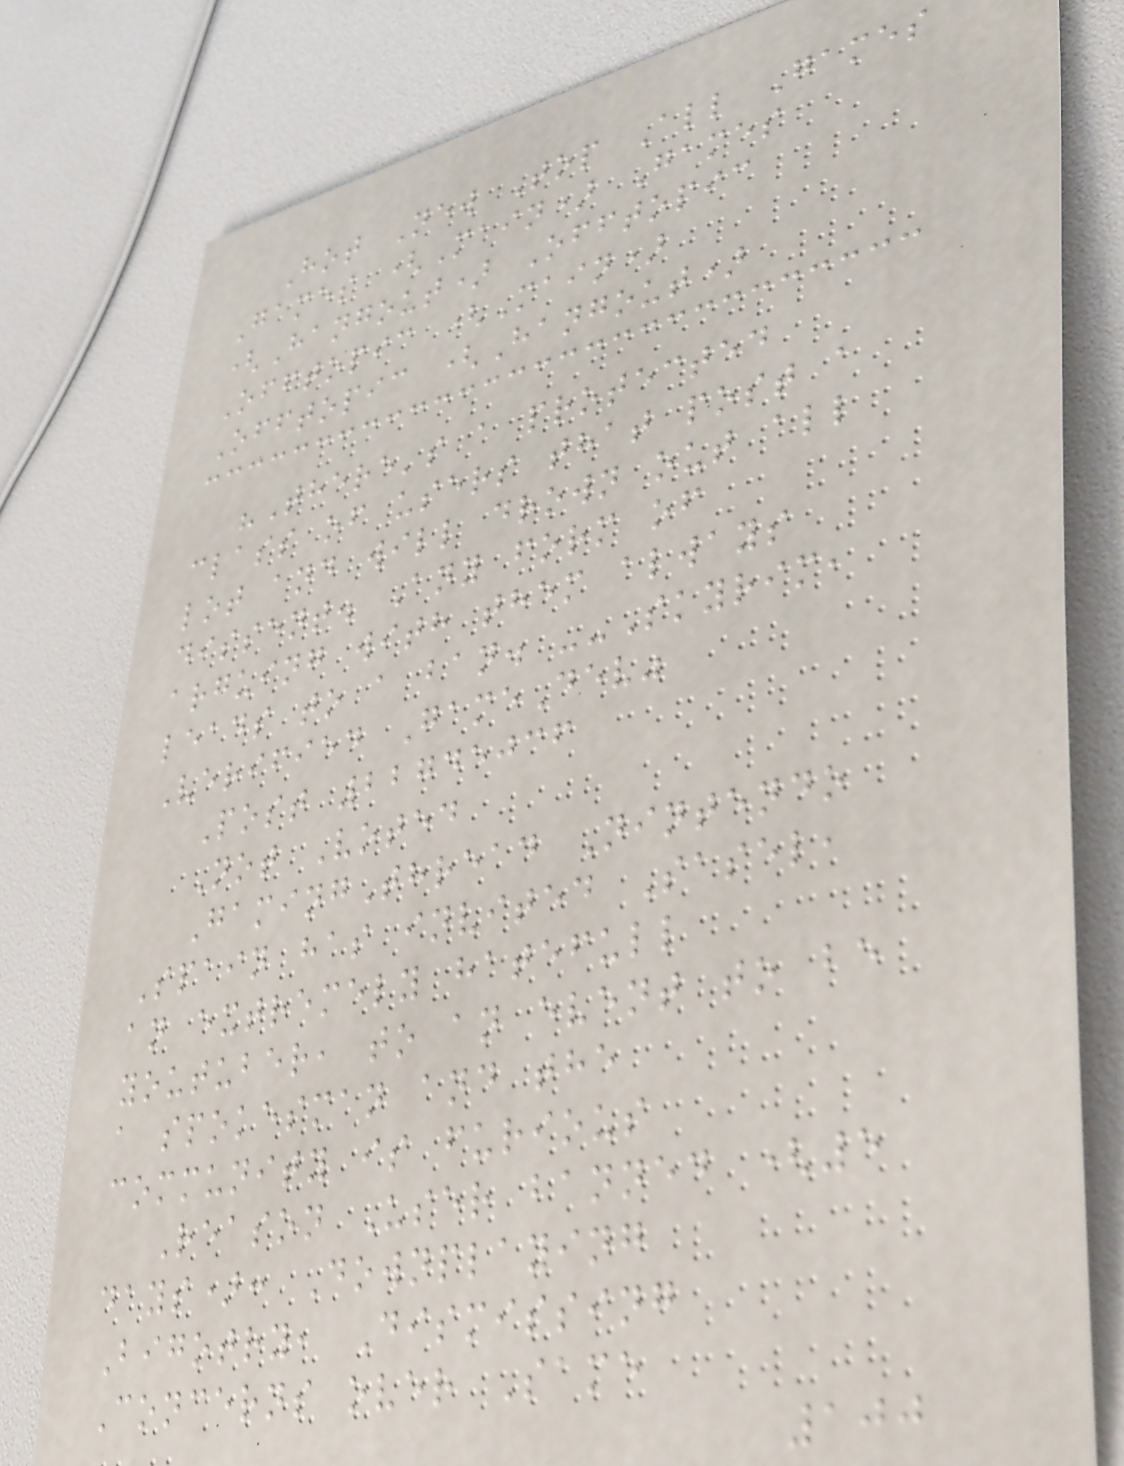Hot New Top All Games
Games (Main) Games
(Hangout) Offtopic
Offtopic (Main)
Offtopic (Hangout)
"There's a protected
class of users that post a
lot and will drown out all
dissent. Any form of
arguing with them always
leads to a ban. --Skyrim,
Verified GameDev"
Post 22745036
Not Voted
GamingThread Nintendo
Spain has invited Sasel,
an extremely hatefull
youtuber, to an event to be
a spokesman and the
community is furious
Reason User banned (5
days): Downplaying
Bigotry, Dismissing
Concerns over Same
100
